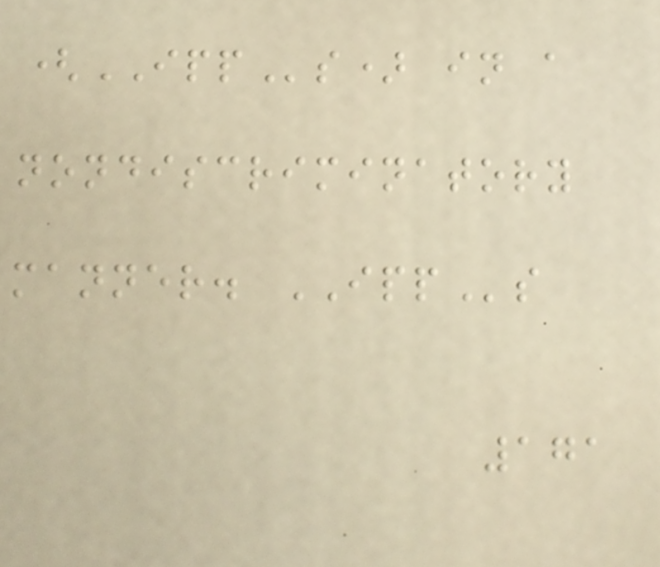(IPPs) in a
nondiscriminatory
manner. IPPs
171
